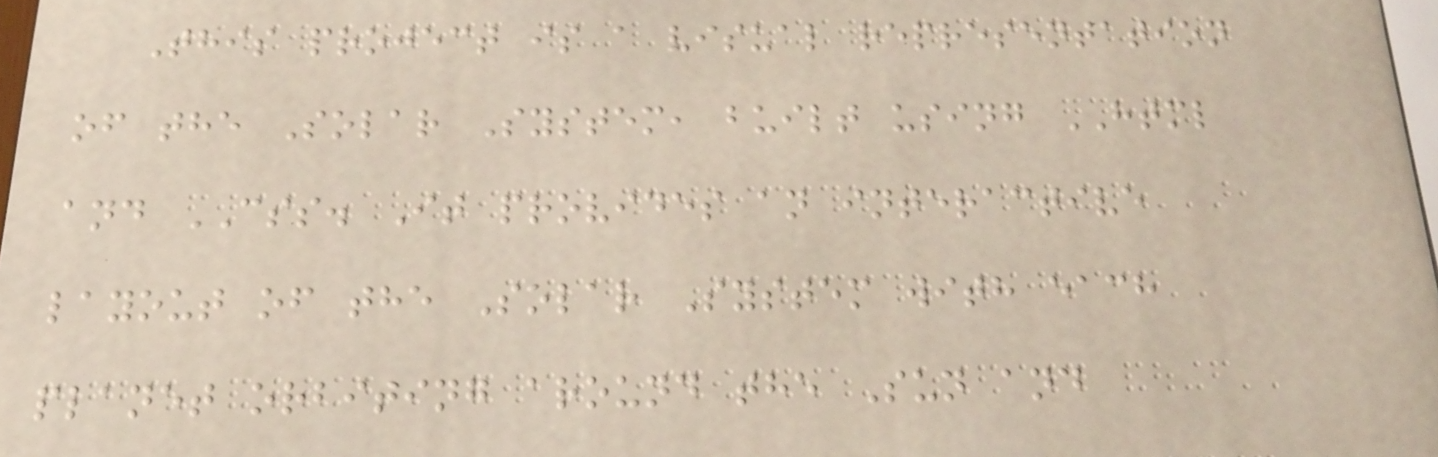This project is a visual representation
of the Solar System, built using HTML
and CSS. It provides an interactive
layout of the Solar System with each
planet orbiting around the Sun and
